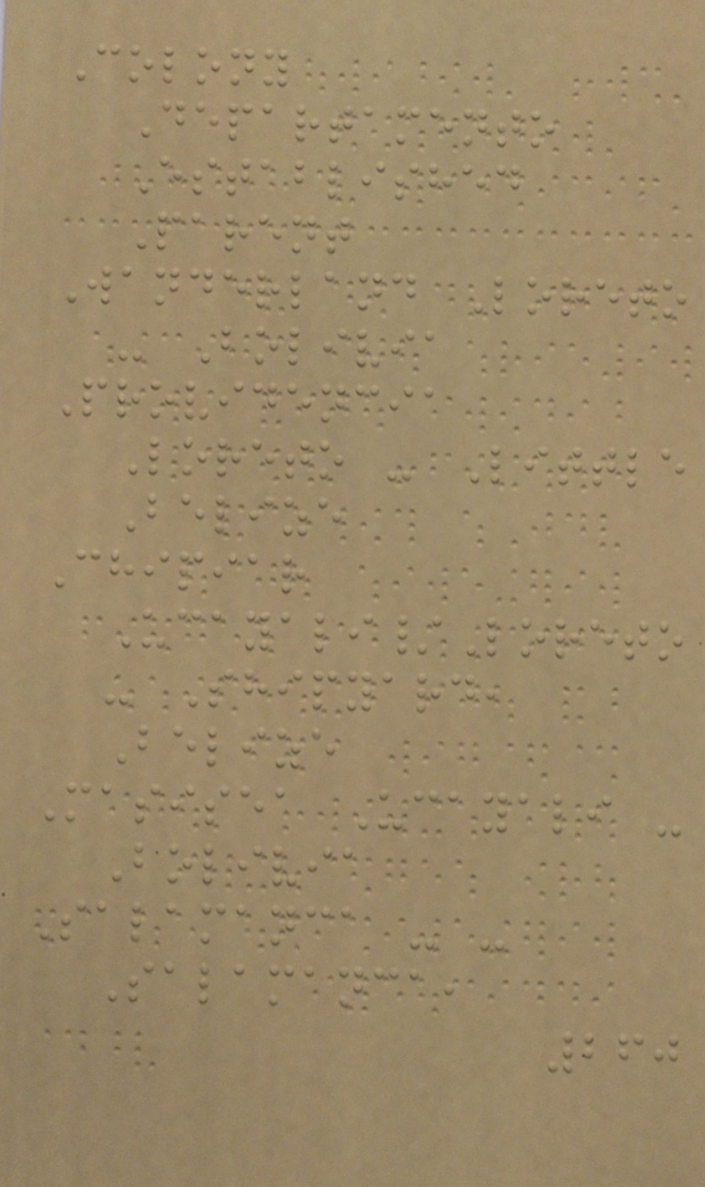Colony
Departamento
Established
Parent
Wanderland Loreto
- Bolivia
Providencia
Loreto - Little
Belize
Chipiar
Ucayali/Loreto
- Shipyard,
Belize
Masisea Ucayali -
Bolivia
Salamanca - -
Salamanca,
260
